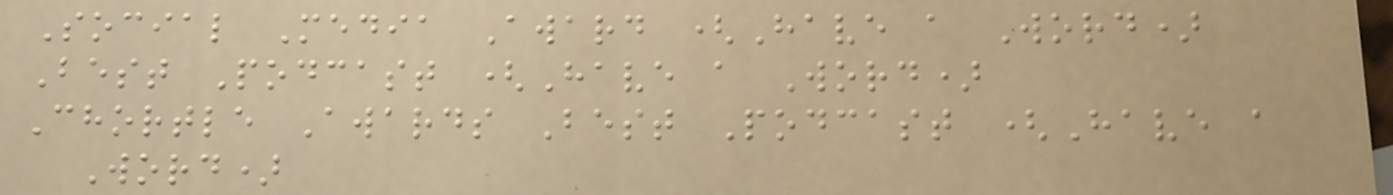Social Media Award (Have a Word)
Best Podcast (Have a Word)
Chortle Awards Best Podcast (Have a
Word)
